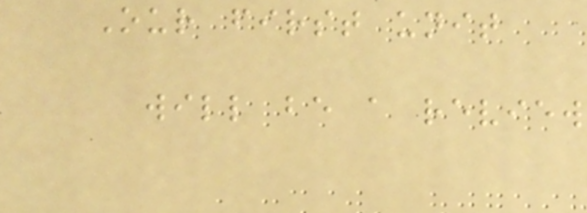Our first unit
will be a review
